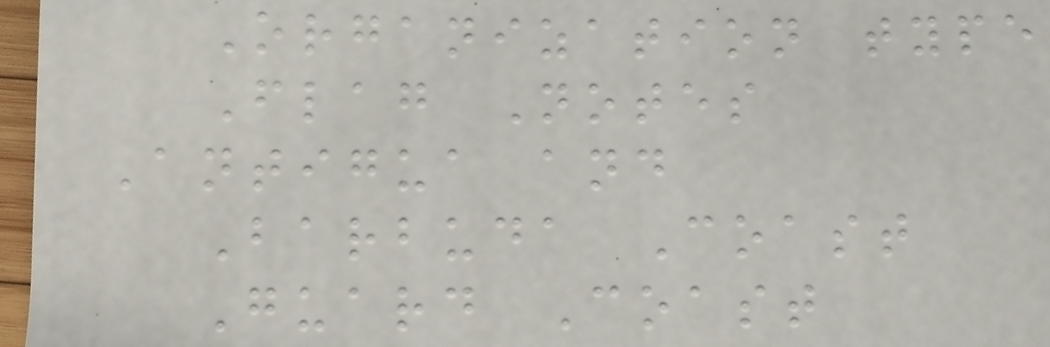Organization type
Flag Notes
Antigua and
Barbuda Coast
Guard Coast
